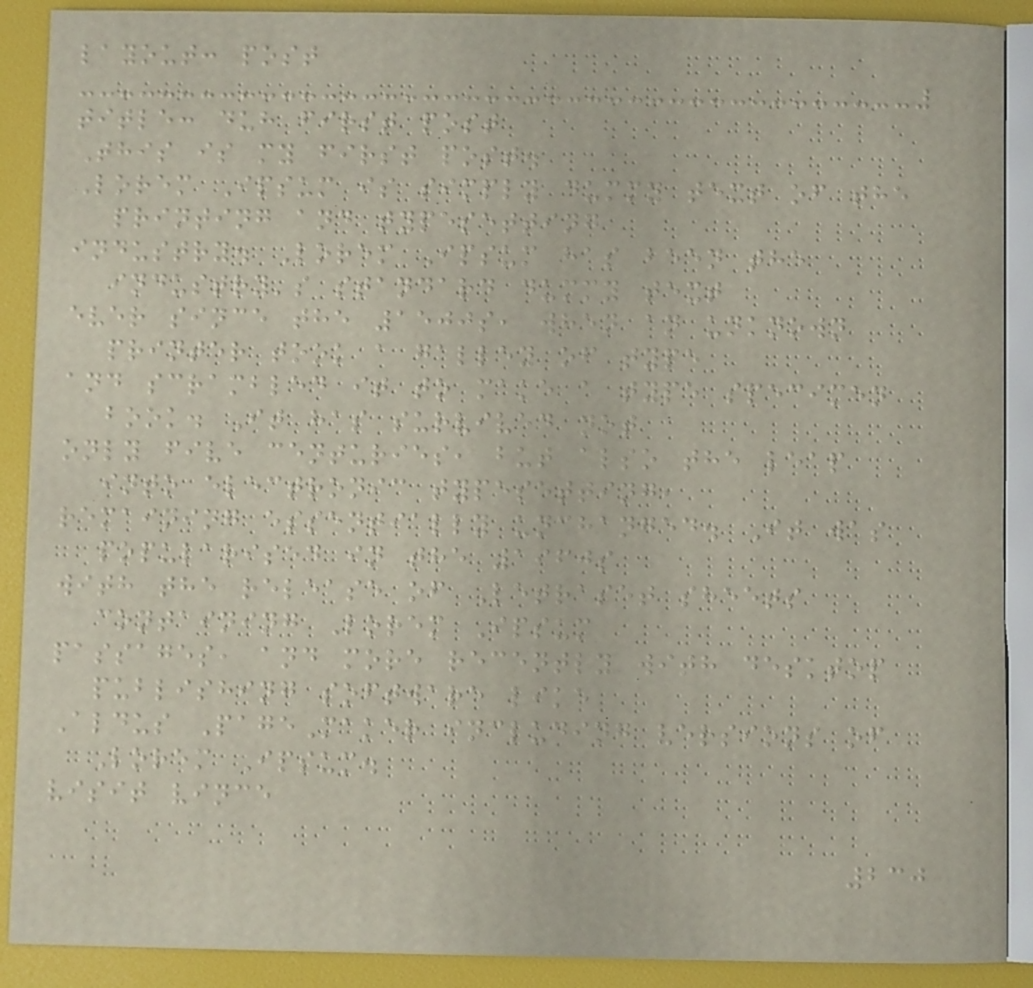layout: post
title: duh first post
This is my first post.
Lorem Ipsum is simply dummy text of the
printing and typesetting
industry. Lorem Ipsum has been the
industry's standard dummy text
ever since the 1500s, when an unknown
printer took a galley of type
and scrambled it to make a type specimen
book. It has survived not
only five centuries, but also the leap
into electronic typesetting,
remaining essentially unchanged. It was
popularised in the 1960s
with the release of Letraset sheets
containing Lorem Ipsum
passages, and more recently with desktop
publishing software like
Aldus PageMaker including versions of
Lorem Ipsum.
visit vince
230
